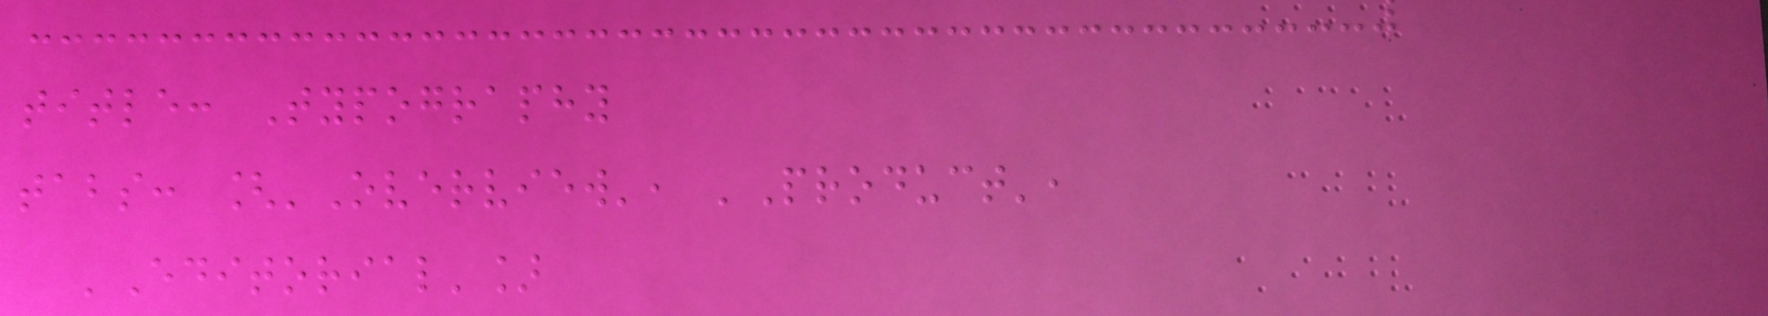title: Typography
tabs: ['Overview', 'Product',
'Editorial']
